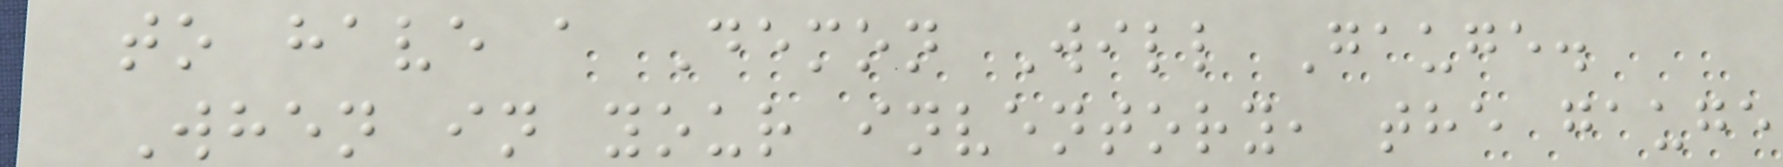to have a Demon Will Gauge.
When in your inventory, the gauge
